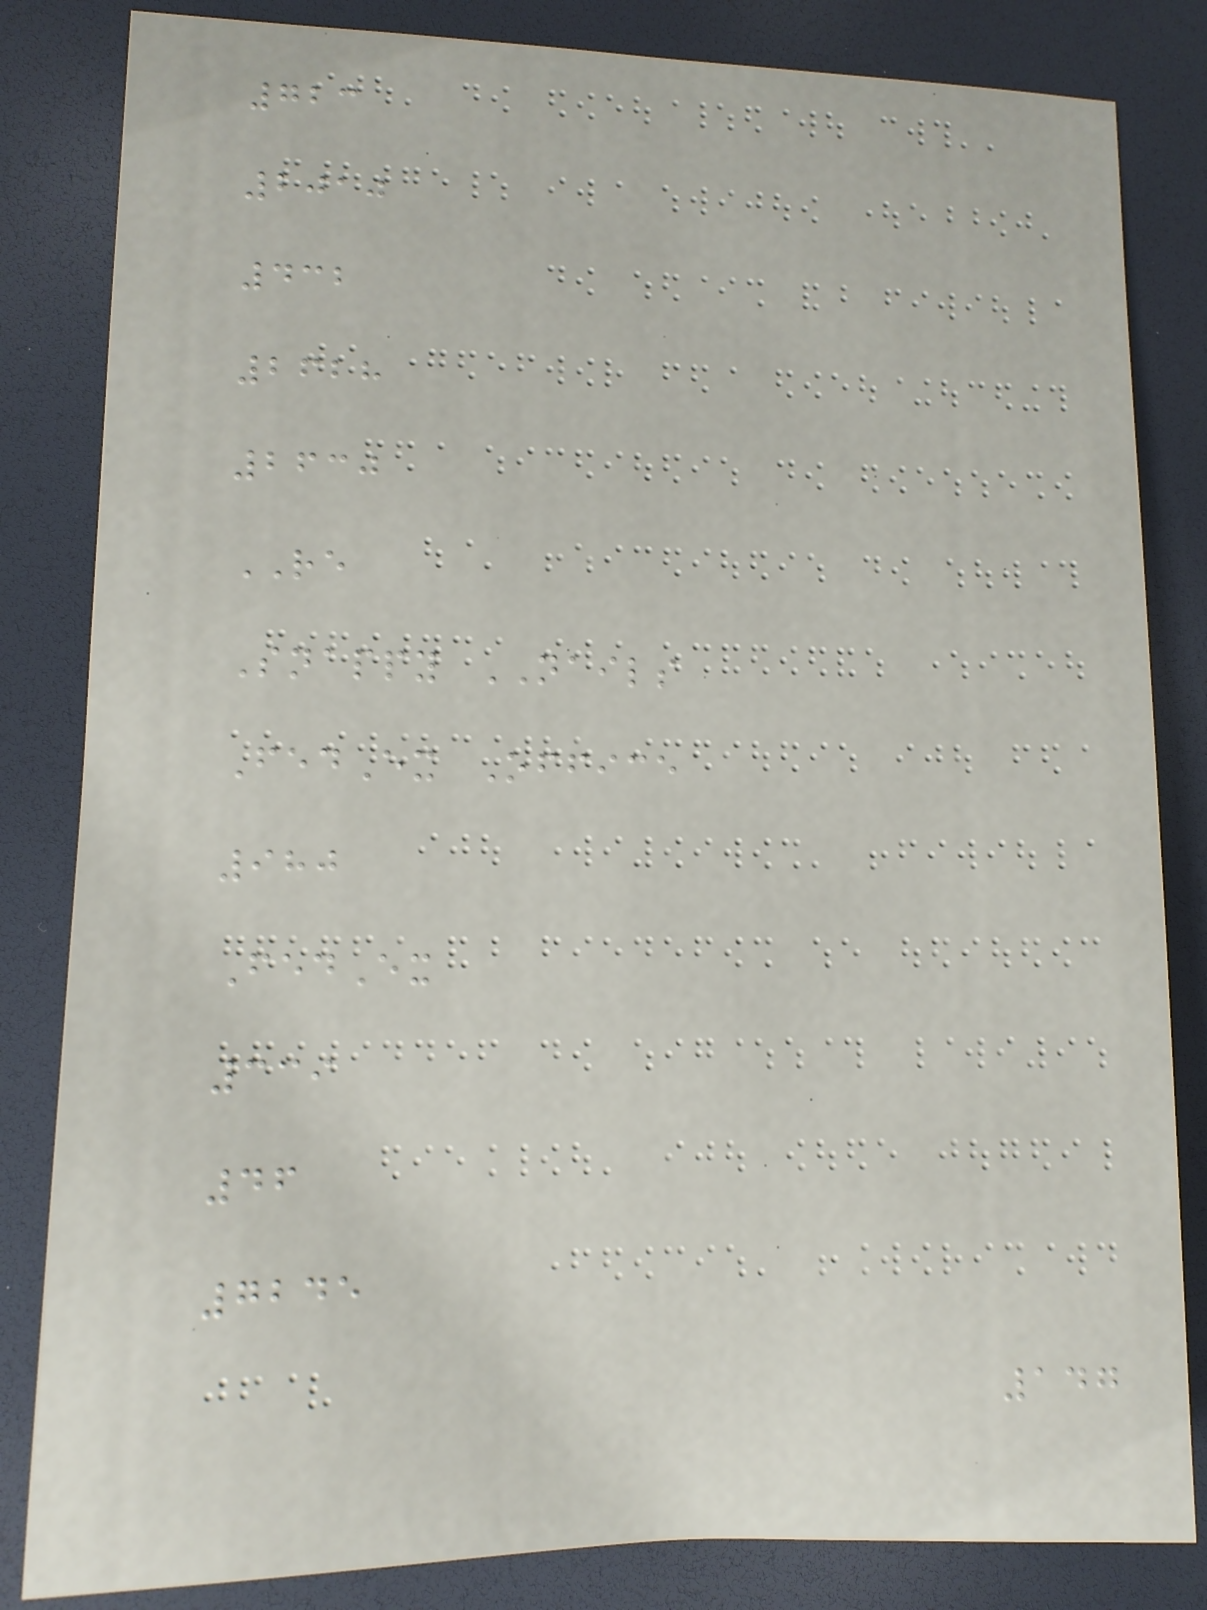723
2010
432
2628
2630
RE
Snappy NAILS
FedEx Office
980
FedEx
339
46
7245
147
